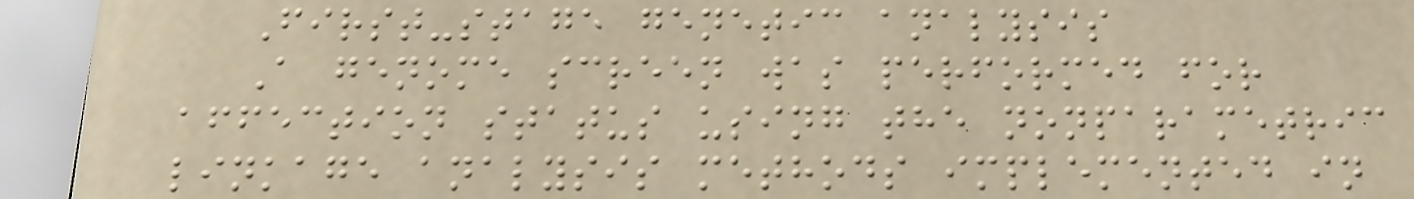First-stage genetic analysis
A genome screen was performed for
affection status using the nonparametric
linkage analysis methods implemented in
